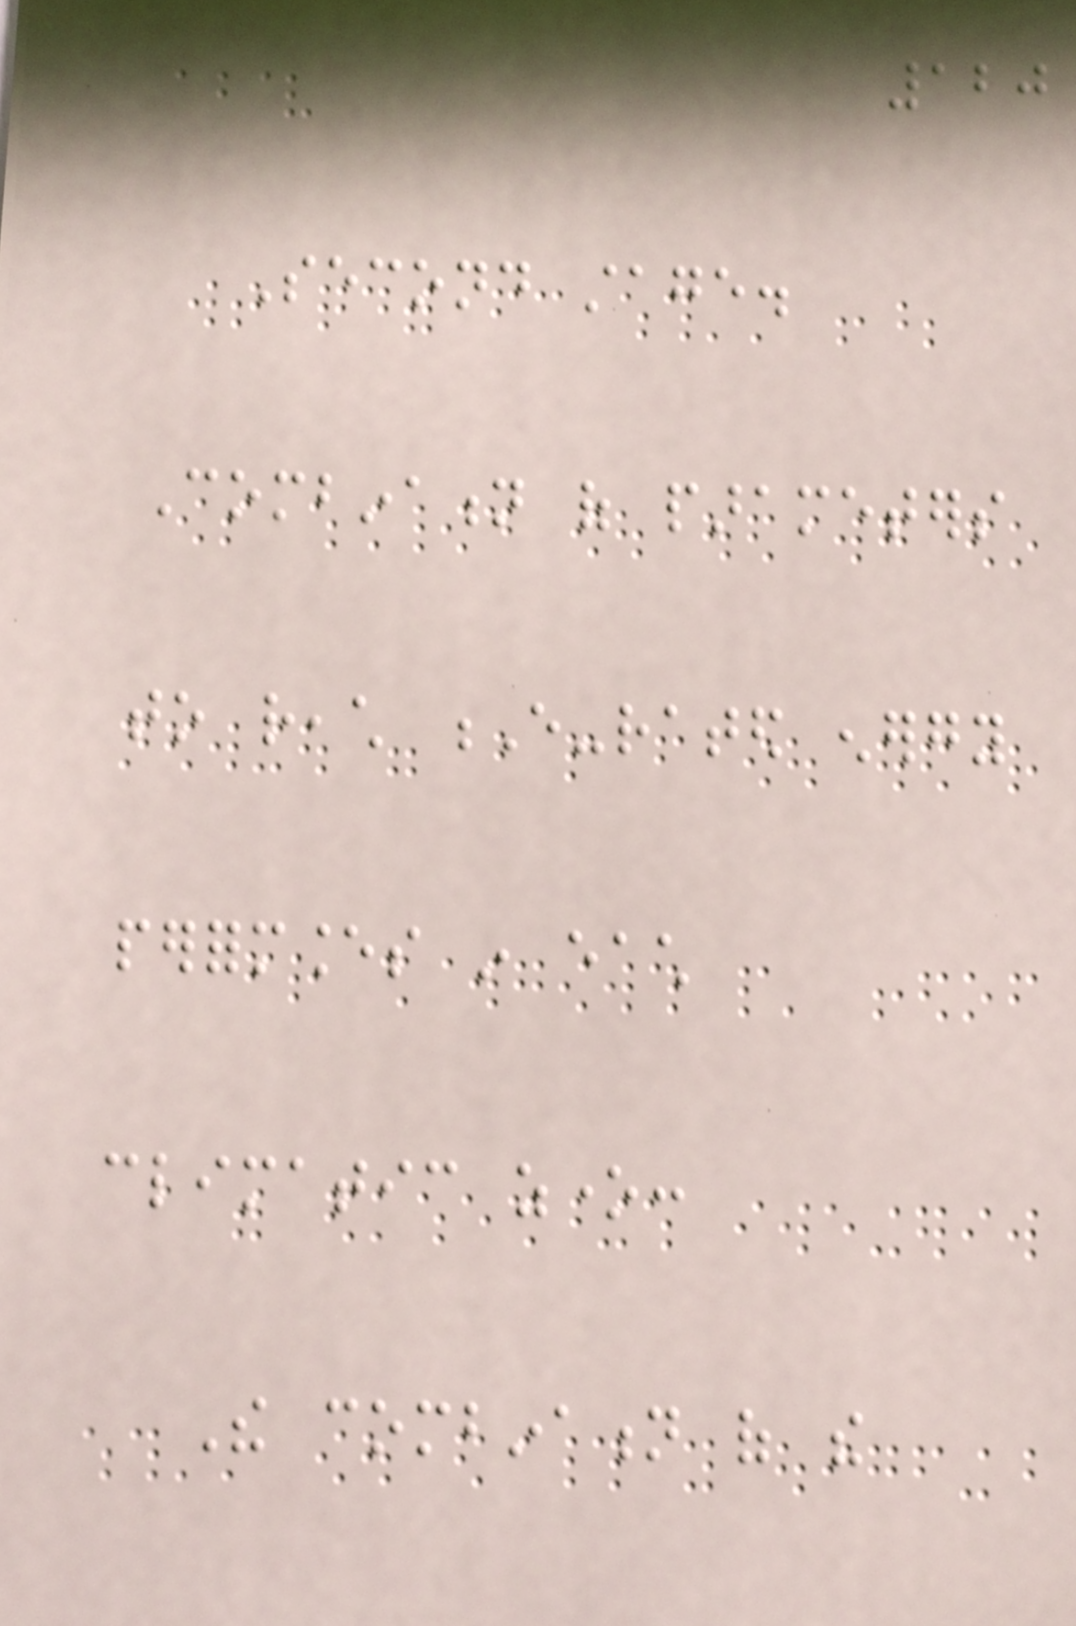120
Second stage.
Combination of parameters
to reach E-rated energy
performances in each
climatic zone:
The combination of the
